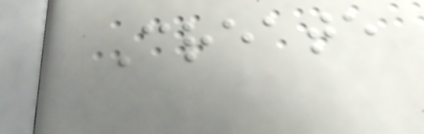Create
